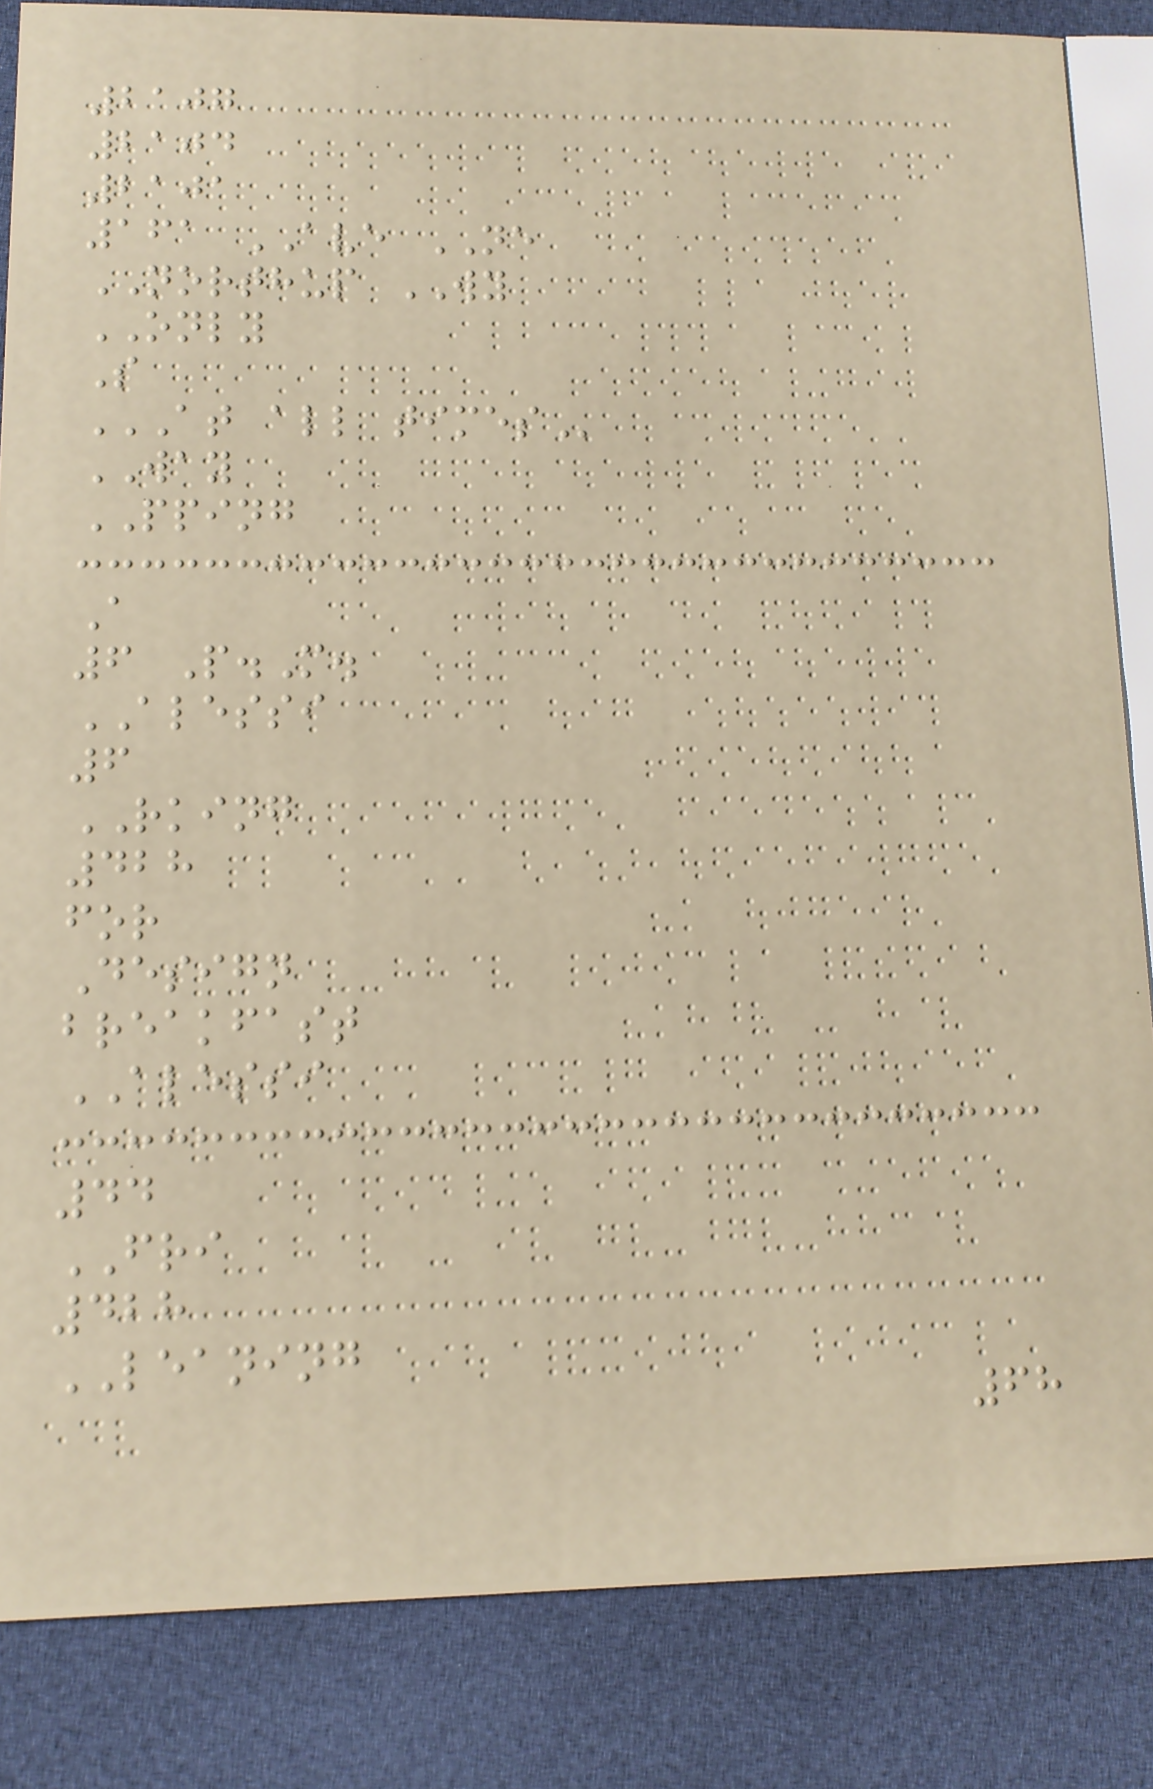2107
2104
2101
161 AVE NE
NORTHUP WY
ONLY
S
AT ALL TIMES
WAY
PPING
A
6 P.M.
ALESSI
6
RKING
428
for
Design
breakfast
ALESSI
44
FRI
428
LEANING
68
